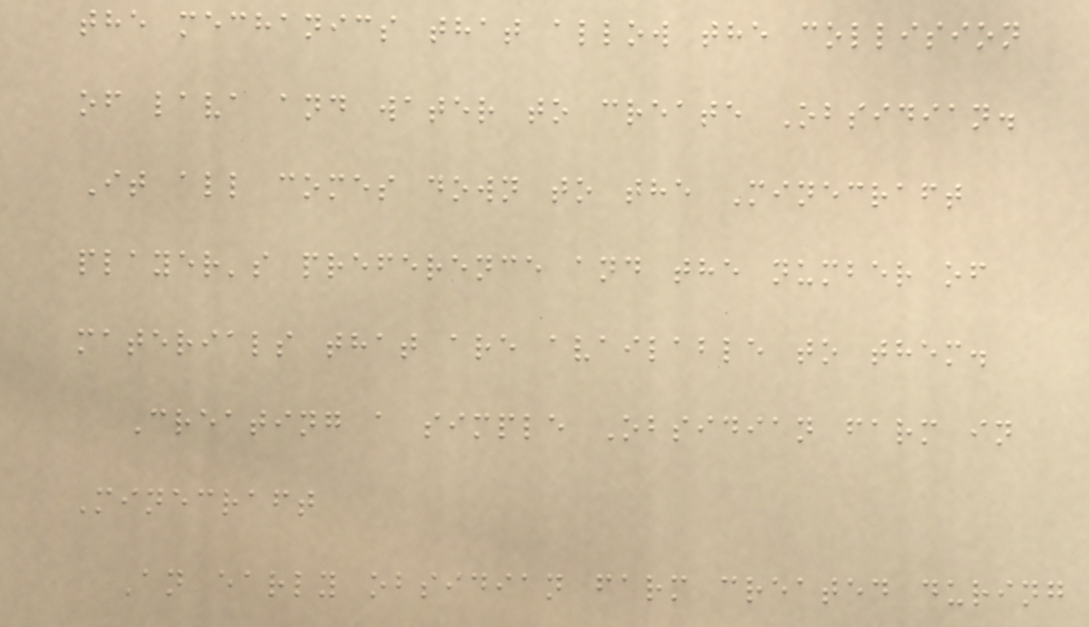the mechanics that allow the collision
of lava and water to create Obsidian.
It all comes down to the Minecraft
player's preference and the number of
materials that are available to them.
Creating a simple Obsidian farm in
Minecraft
An early obsidian farm created during
